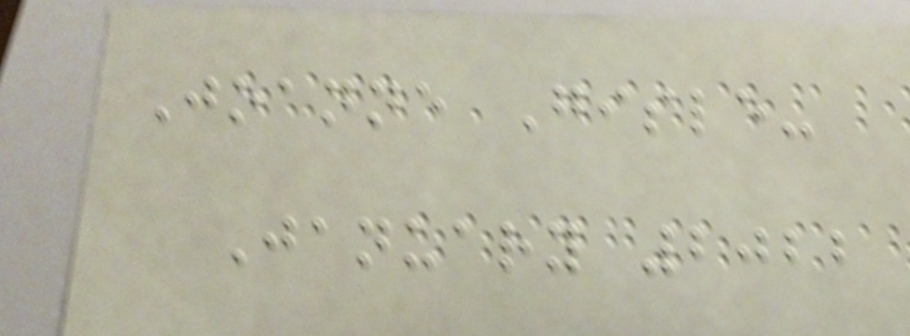Joanne Gisle-
January 2022
